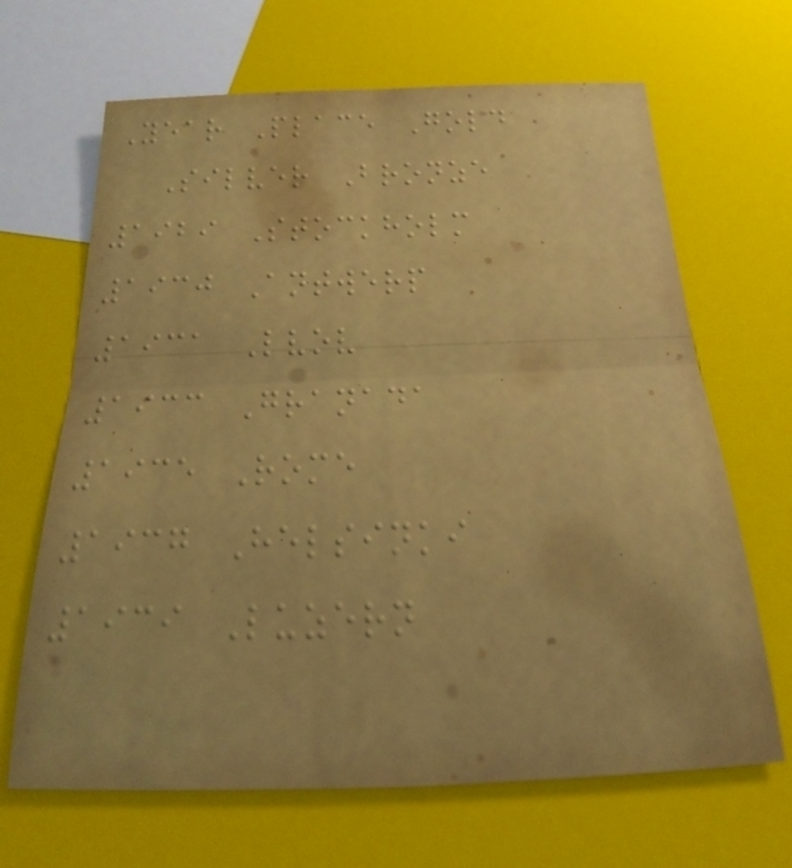Year Place Gold
Silver Bronze
1929 Stockholm
1930 Antwerp
1931 Lvov
1933 Granada
1935 Rome
1937 Helsinki
1939 Luzern
